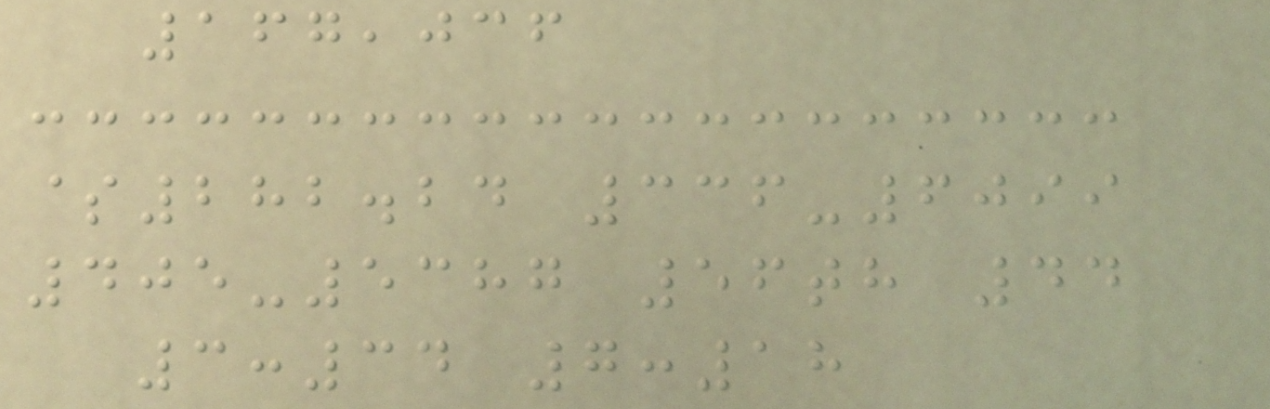167,036
$282.24 336-6099
405-5387 56th 44
3:34 7:18
